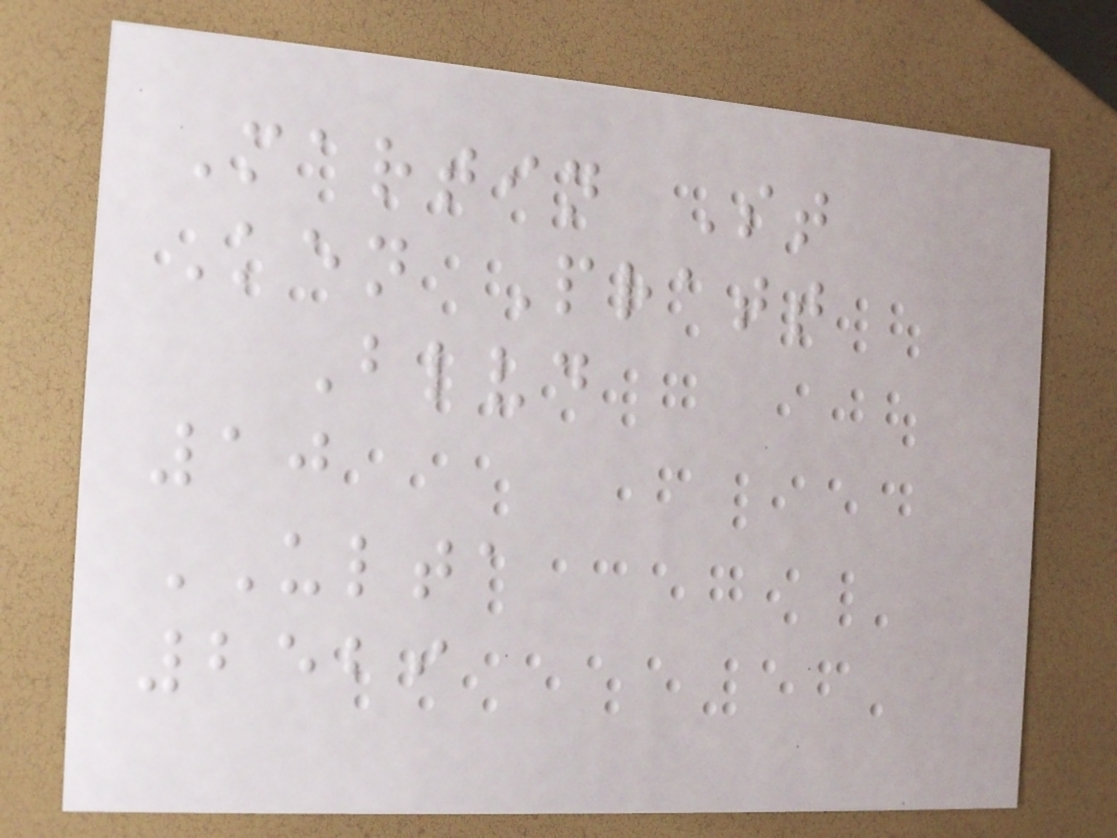Martin St
Ken Pratt
Blvd
10
ULTA
2529
